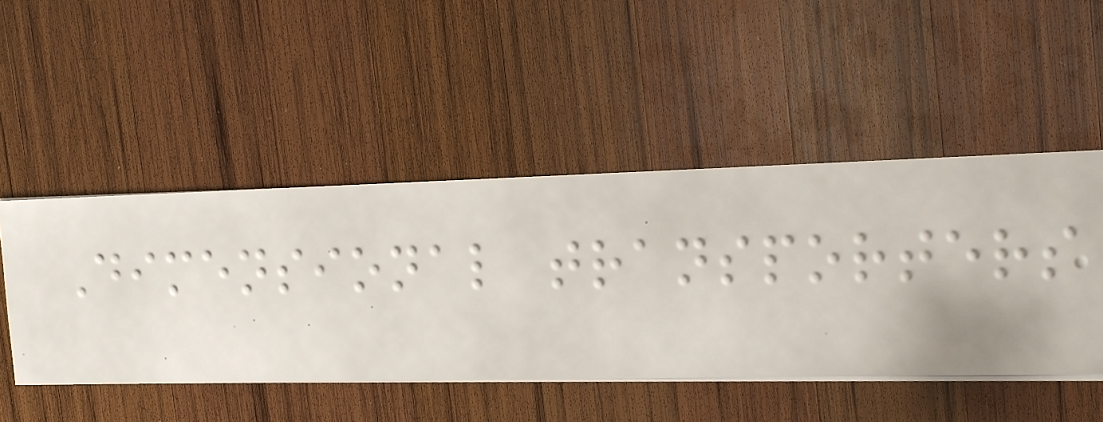Dimensional transporters
